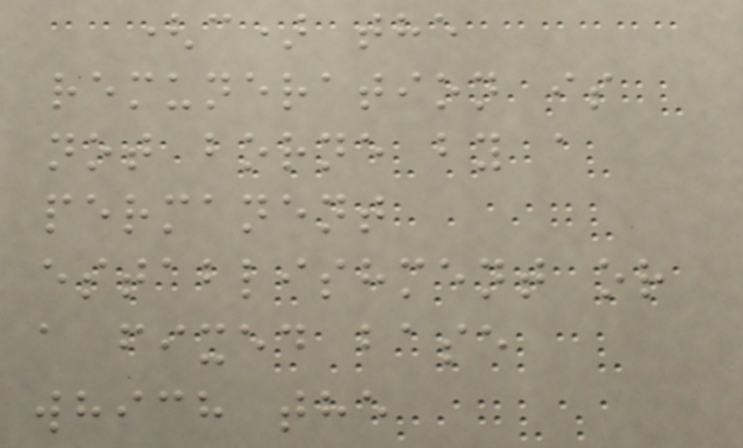(c) the
remuneration is
not borne by a
permanent
establishment or
a fixed base
which the
